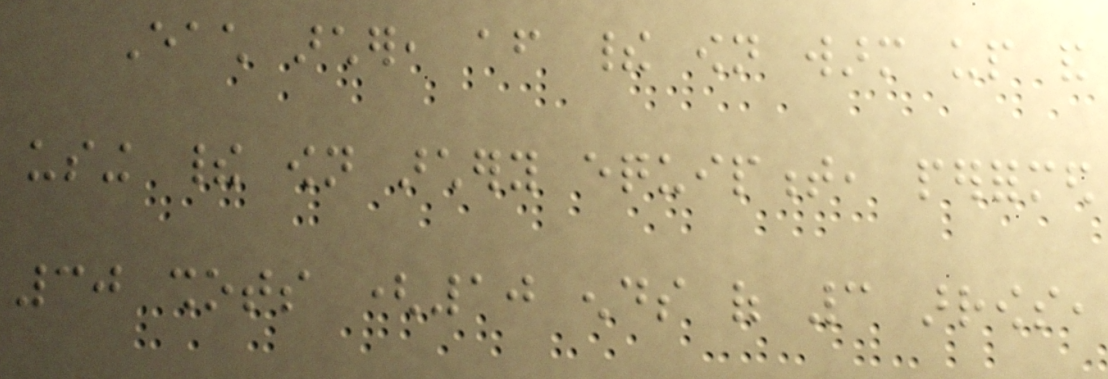Each archer, after their own warm up and
using their own archery equipment, performed
30 shots (10 ends of 3 arrows,
